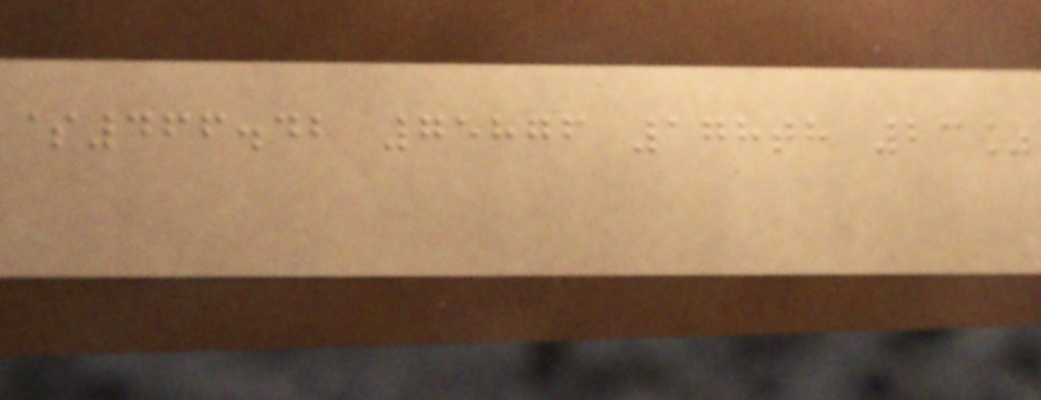$466.42 75876 178th 23%
